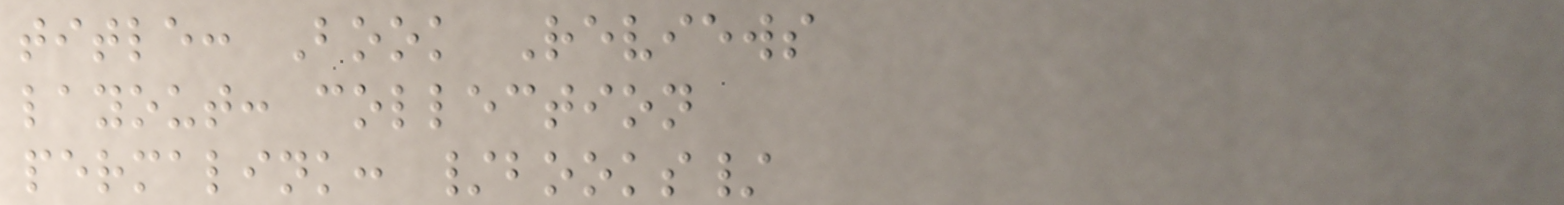title: Book Reviews
layout: collection
permalink: /books/
